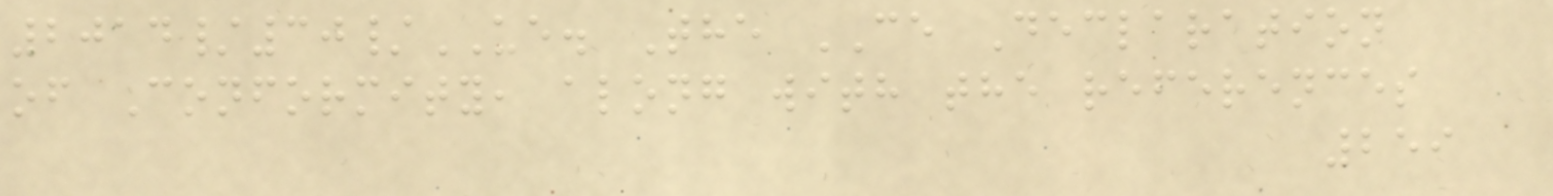2014/30/UE. The CE Declaration
of Conformity, along with the references
259
